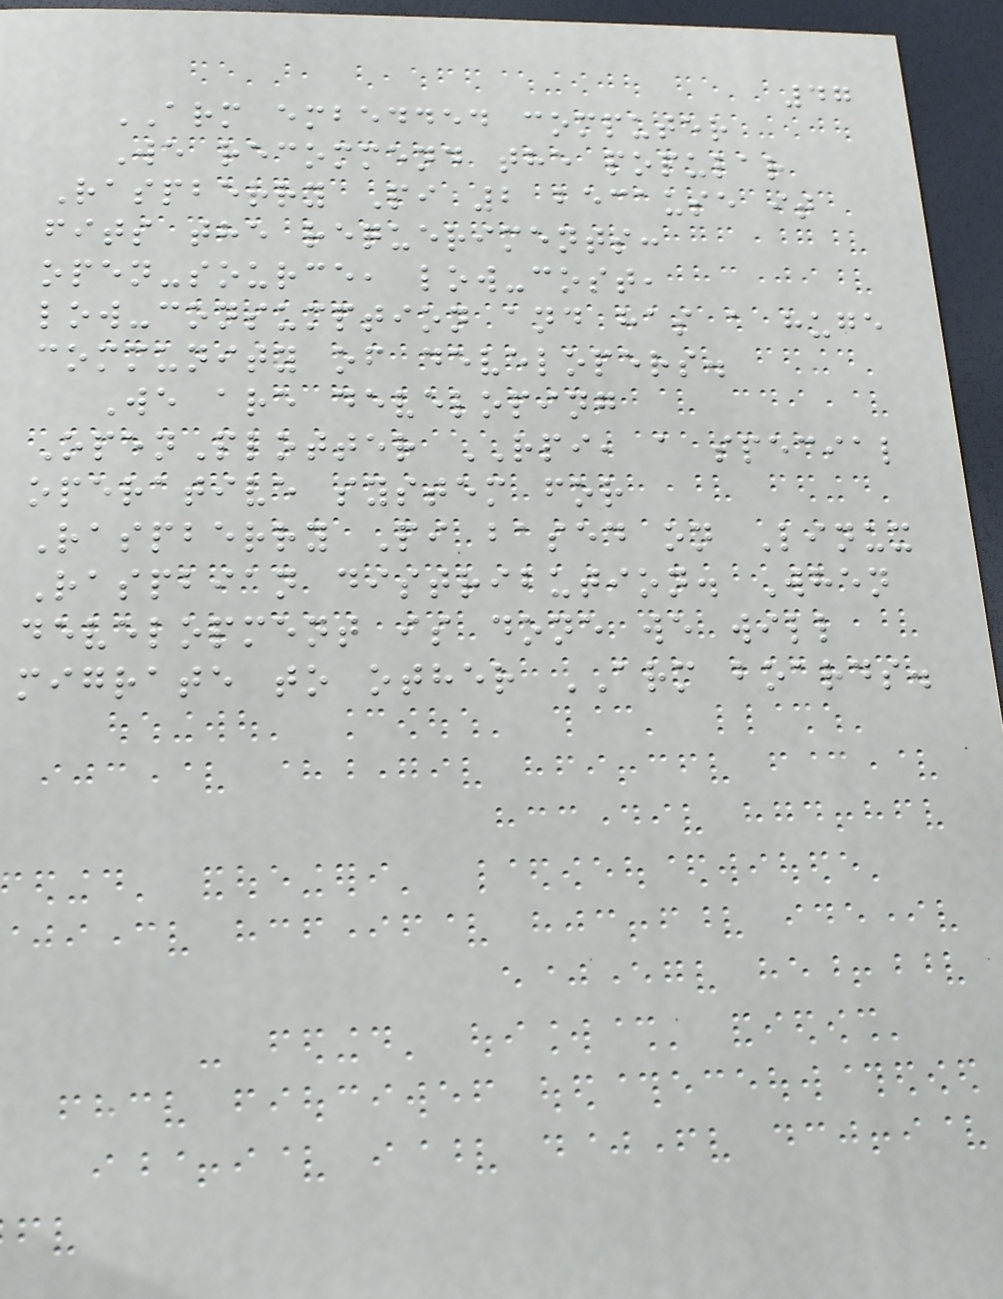47
ARM embedded computer
We recommend the popular
Raspberry Pi 2 because it
fits the requeriments:
open-source, low-cost,
low-consumption and has a huge
community of developers.
We are developing
OpenPlotter RPI, a special
operative system for
Raspberry Pi based on Linux
Raspbian distribution. When
development is done we will
migrate to other ARM boards.
